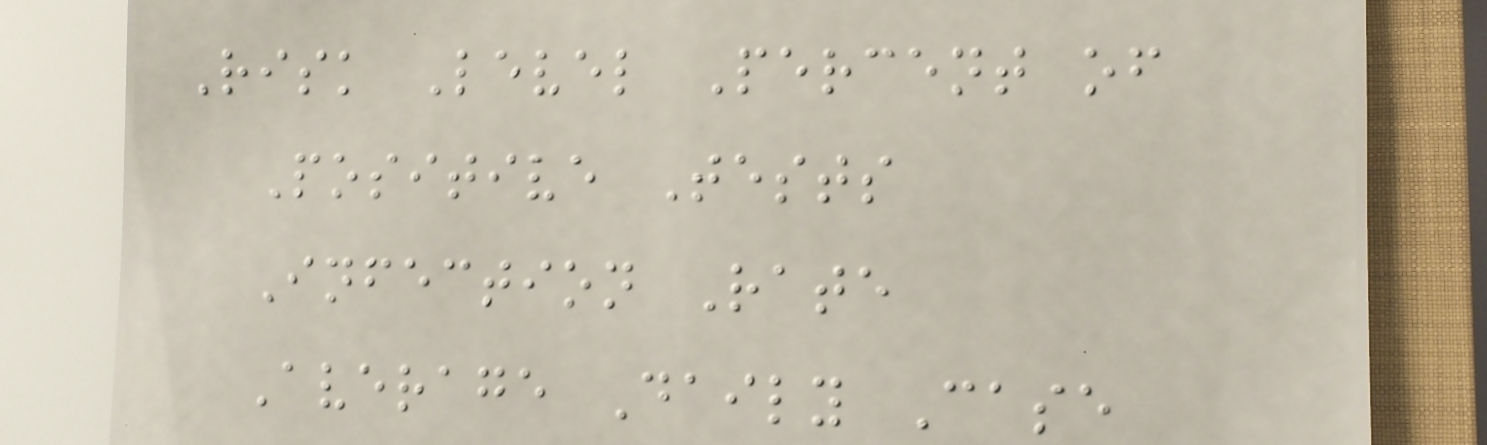Risk Level Percent of
Positive Tests
Infection Rate
Average Daily Case
